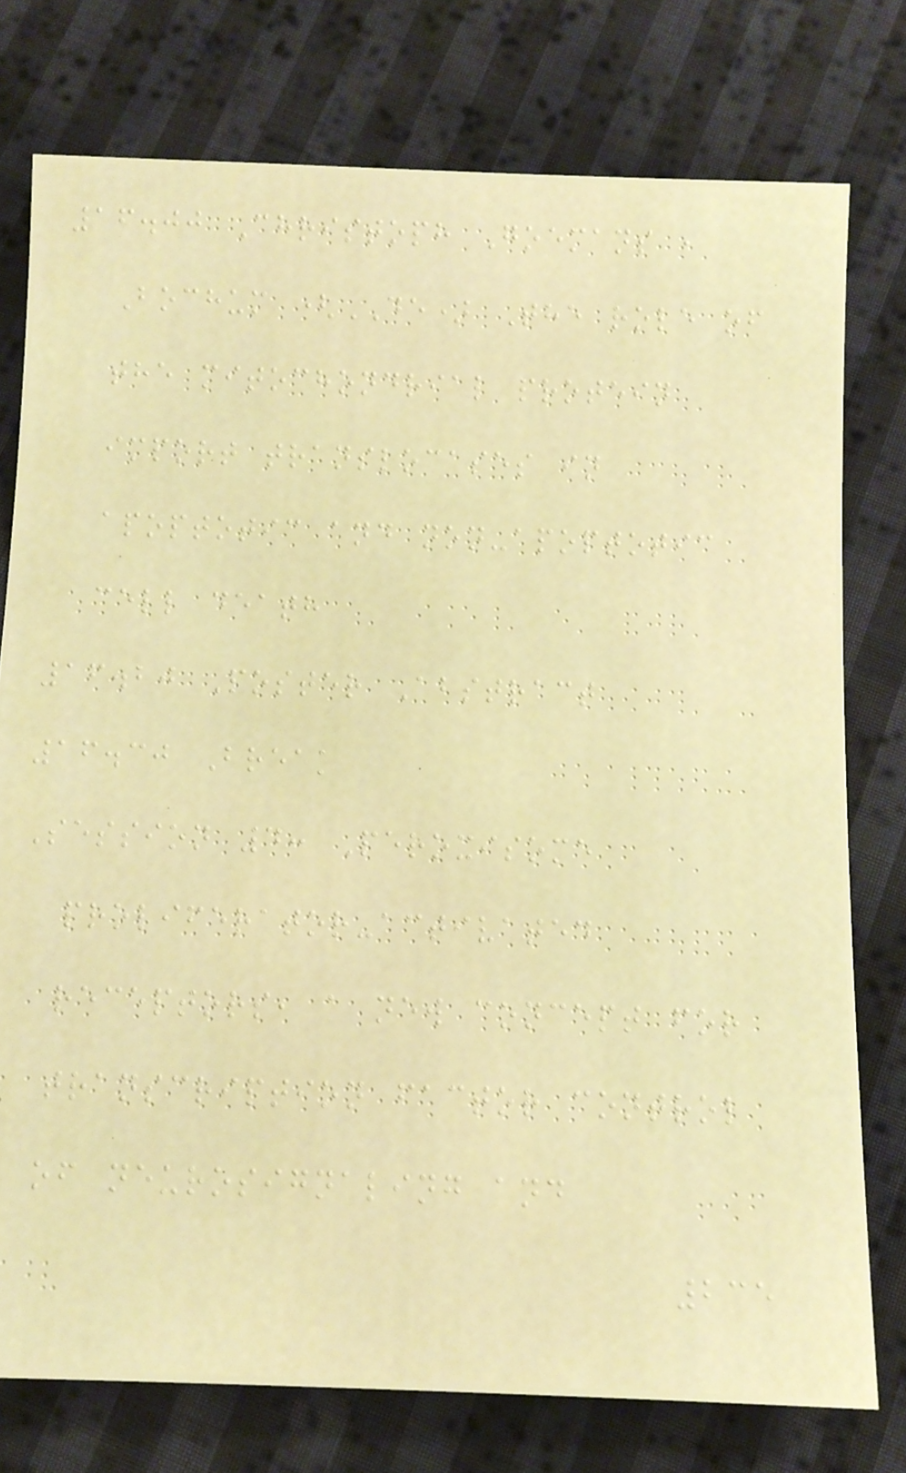16.00 Christoph Goemans ,
Bochum (DE) The role of
the mitochondrial protein
import translocases in
apoptotic and non-apoptotic
cell death
16.20 Poster Abstract
16.30 Break
Session 4: Peroxisome
proliferator-activated
receptors, a new concept for
transcription factor control
of neurosignaling and
235
